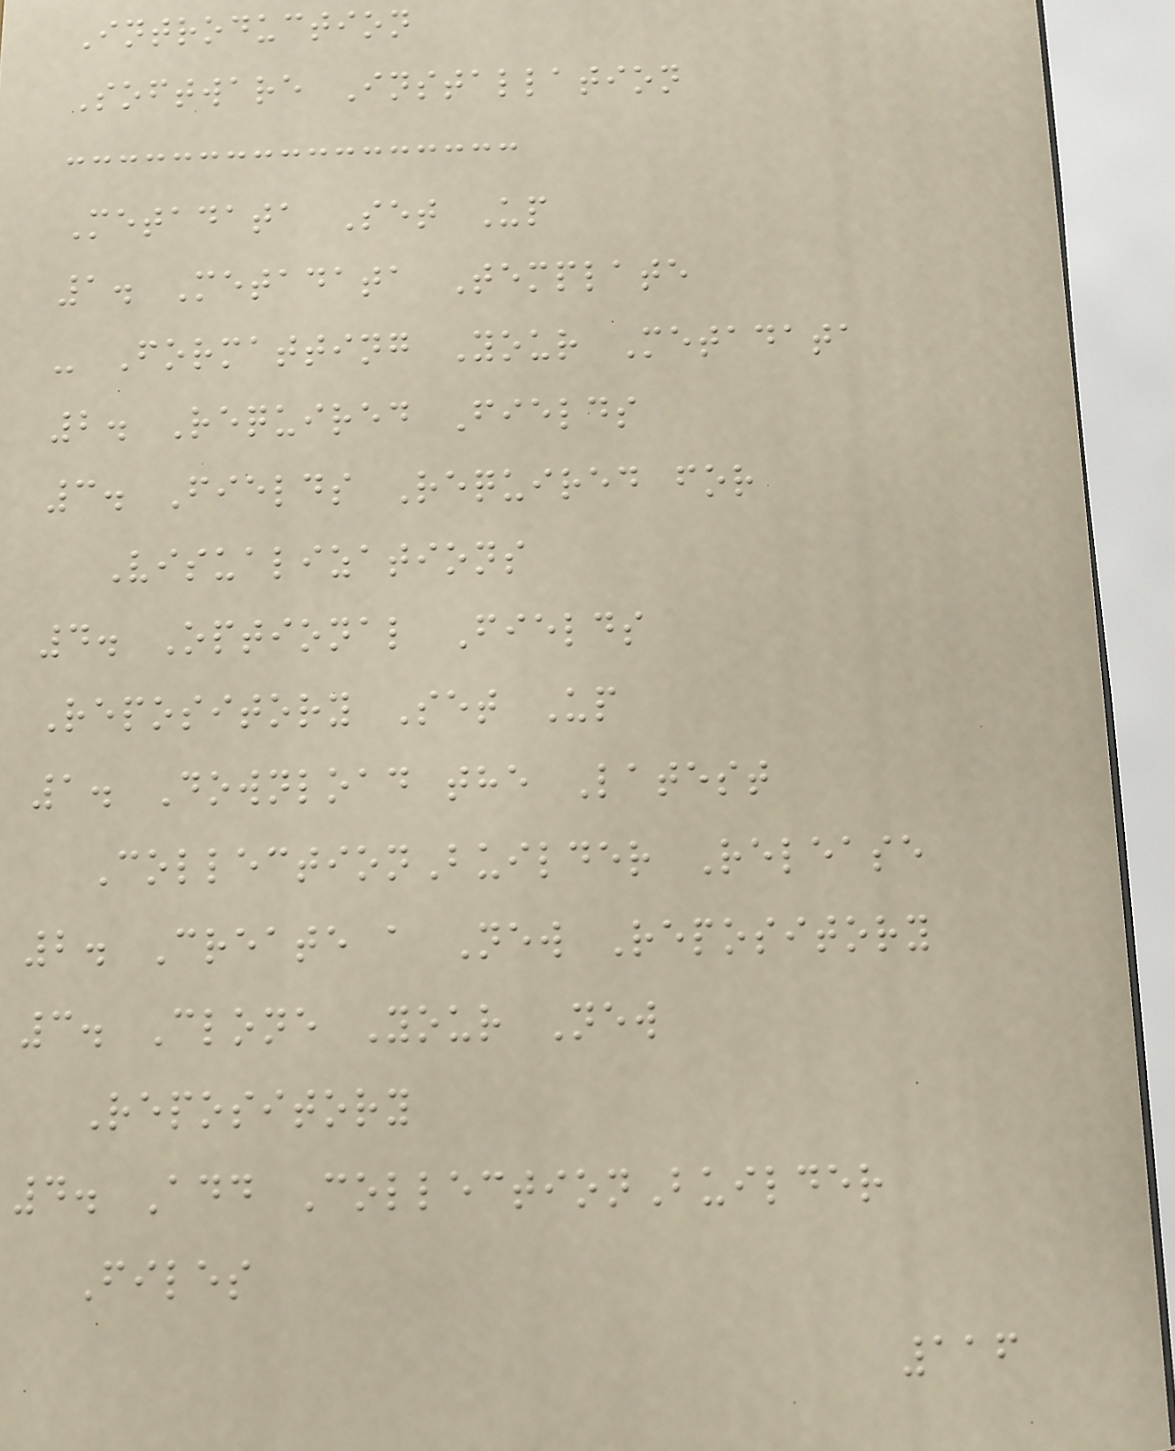Introduction
Software Installation
Metadata Set Up
1. Metadata Template
- Formatting Your Metadata
2. Required Fields
3. Fields Required for
Visualizations
4. Optional Fields
Repository Set Up
1. Download the Latest
CollectionBuilder Release
2. Create a New Repository
3. Clone Your New
Repository
4. Add CollectionBuilder
Files
116
